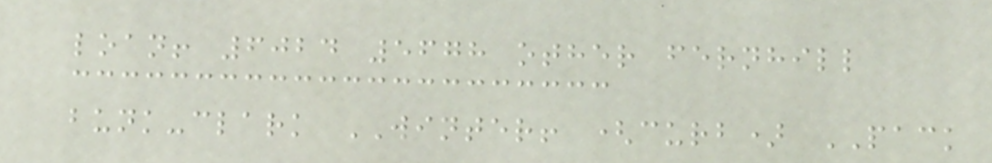loan! 6024 5678 other fernhill
bunk-clark WINTER! (curb) PACK
